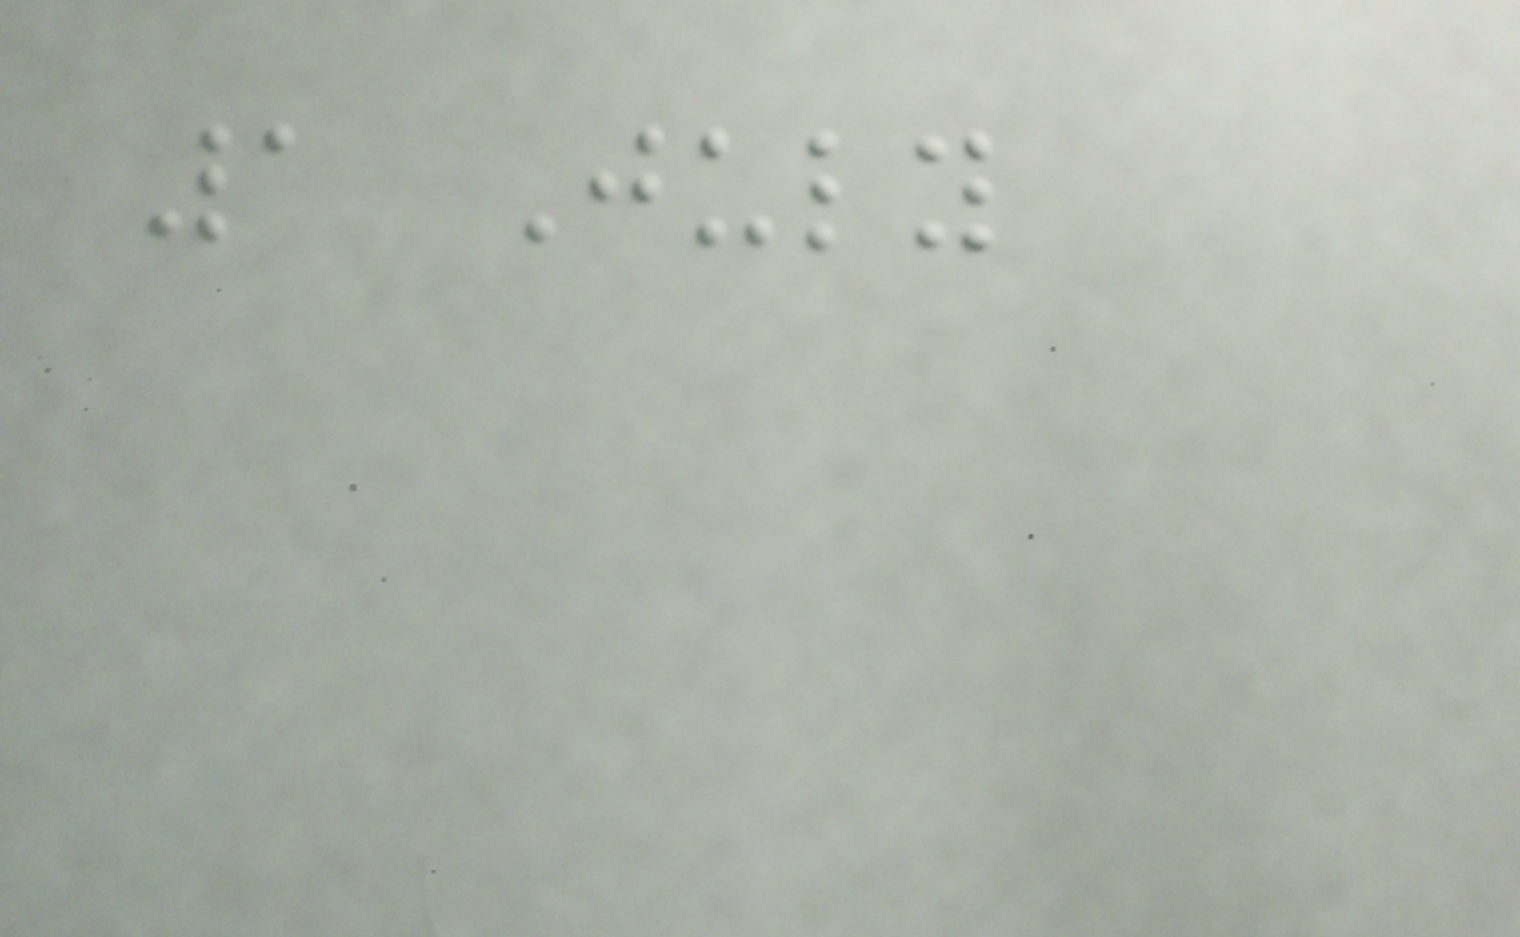1 July
